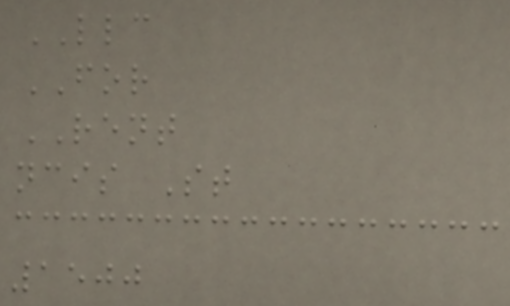LLC
FOR
RENT
ncis St
1500
